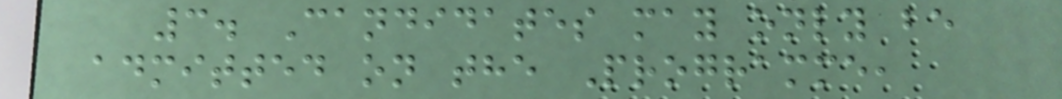3. Candidates may only be
admitted on the Programme,
